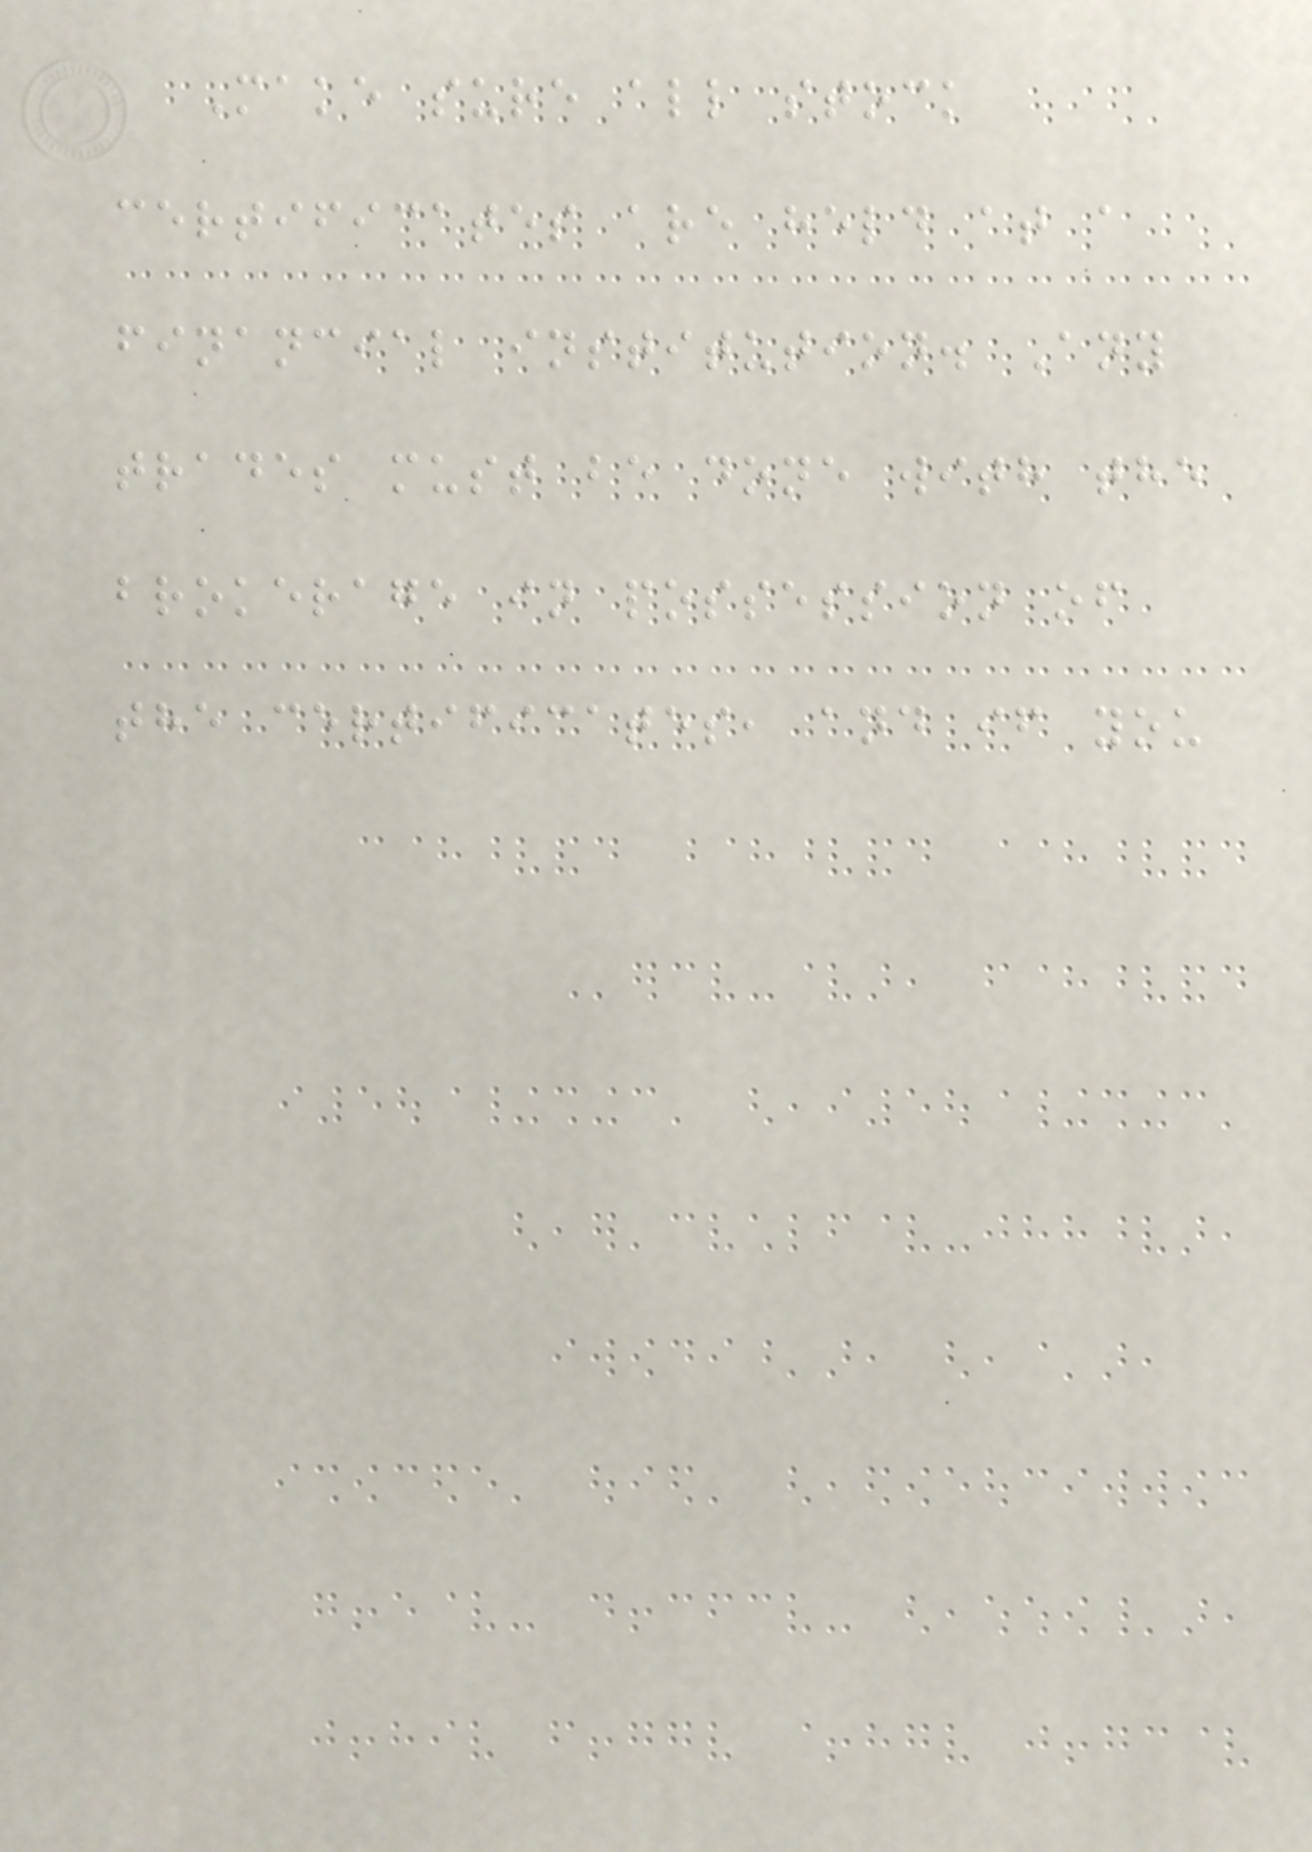Make sure all stock
certificates are held at a
financial institution. Any
trades must be done with the
brokerage in possession of
the certificates, and if you
